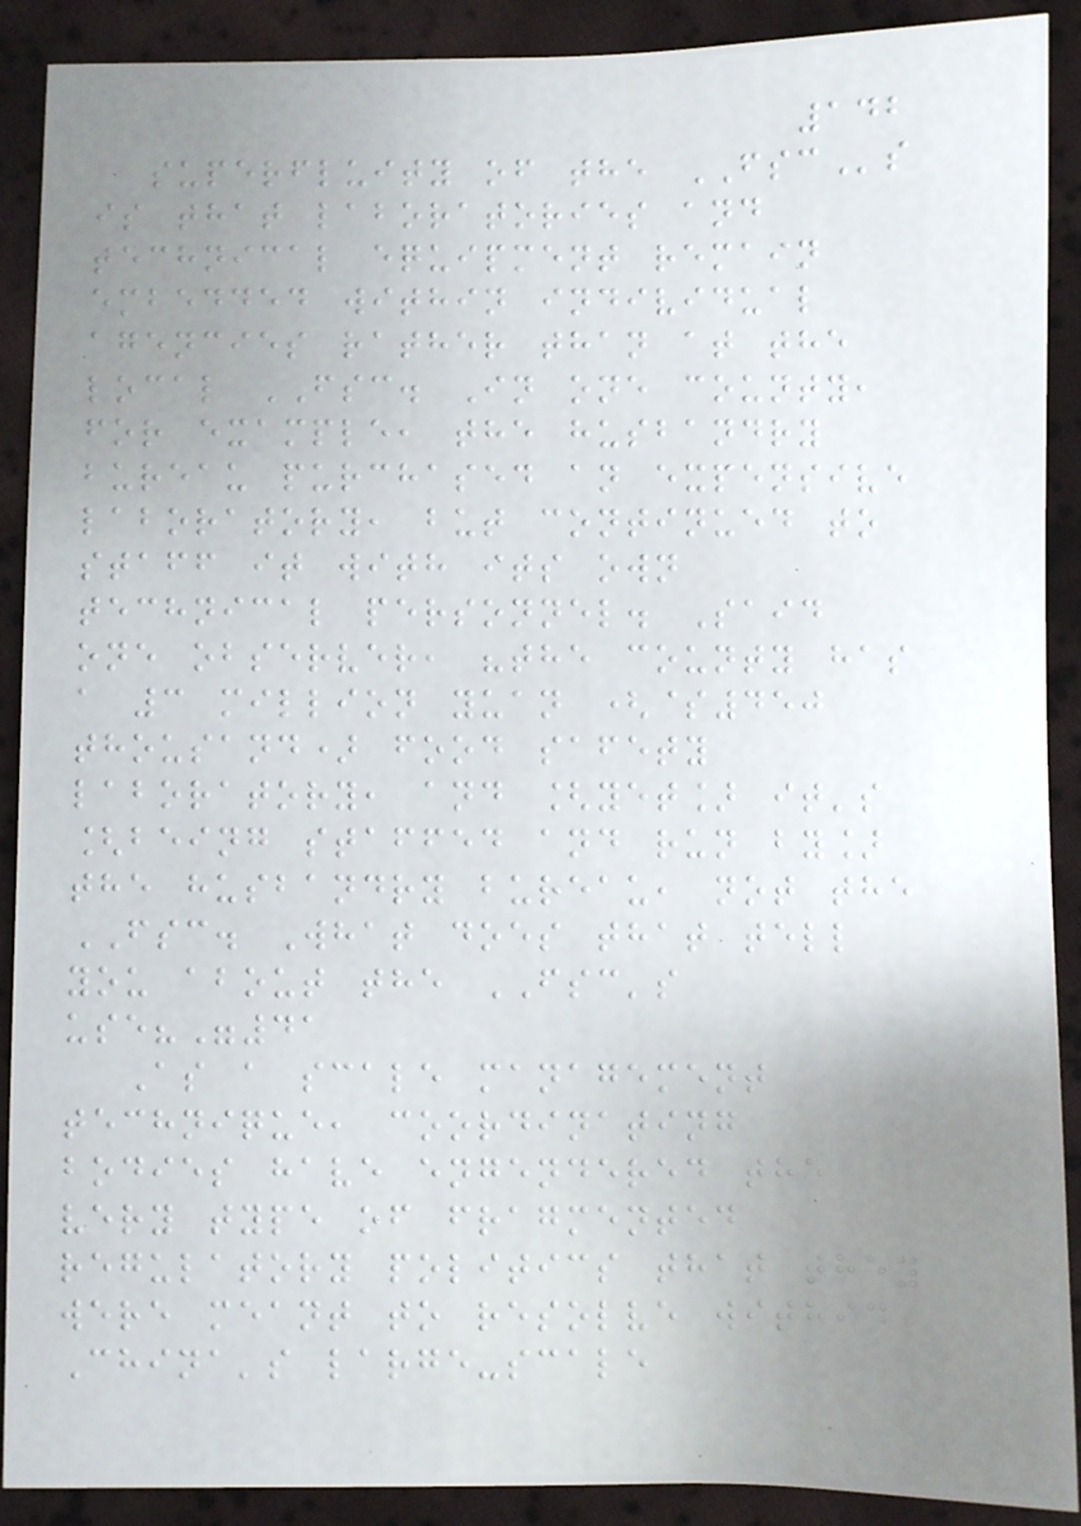142
superfluity of the FSCs
is that laboratories and
technical equipment remain
embedded within individual
agencies rather than at the
local FSC. In one county,
for example, the husbandry
bureau purchased an expensive
laboratory, but continued to
staff it with its own
technical personnel. Said
one observer, "the county has
a 3 million yuan ($450
thousand) food safety
laboratory, and [yet] it's
[being staffed and run by]
the husbandry bureau, not the
FSC. What does that tell
you about the FSC's
use?"41
As a scale management
technique, coordinating
bodies have engendered the
very type of fragmented
regulatory politics that they
were meant to resolve within
China's large-scale
